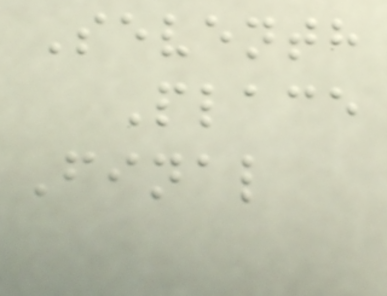Seventh
Place
Final
